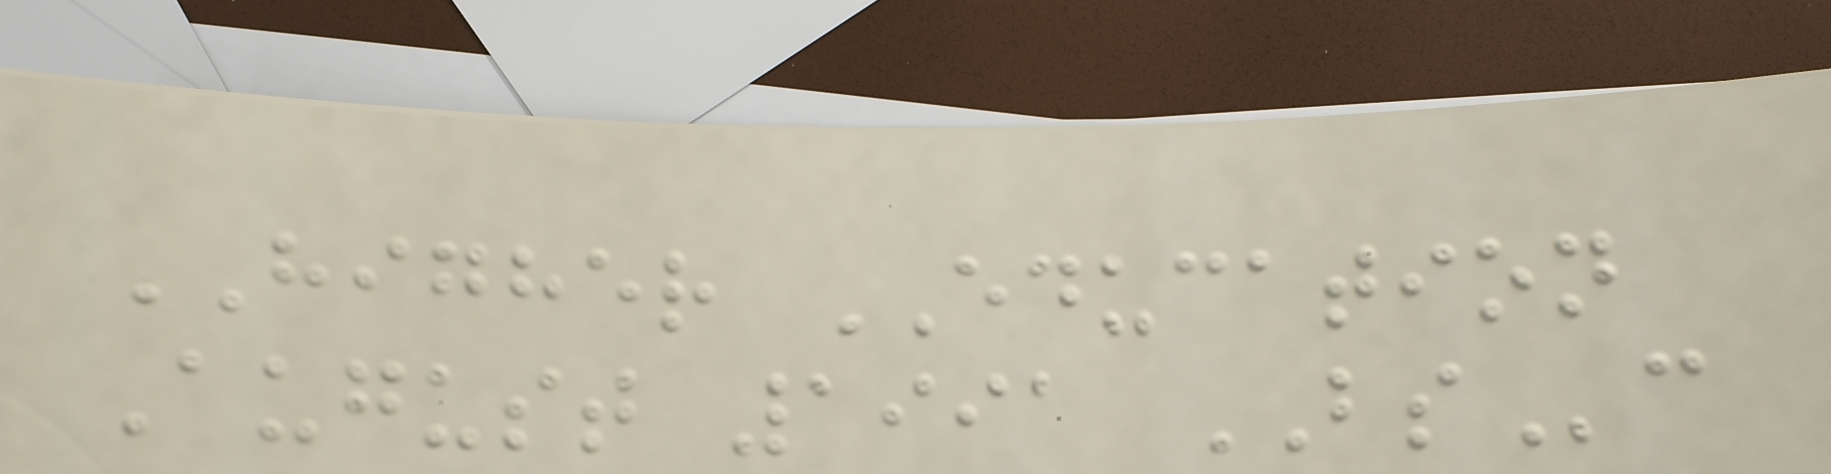HIGHER EDUCATION
August 1991 BSc
